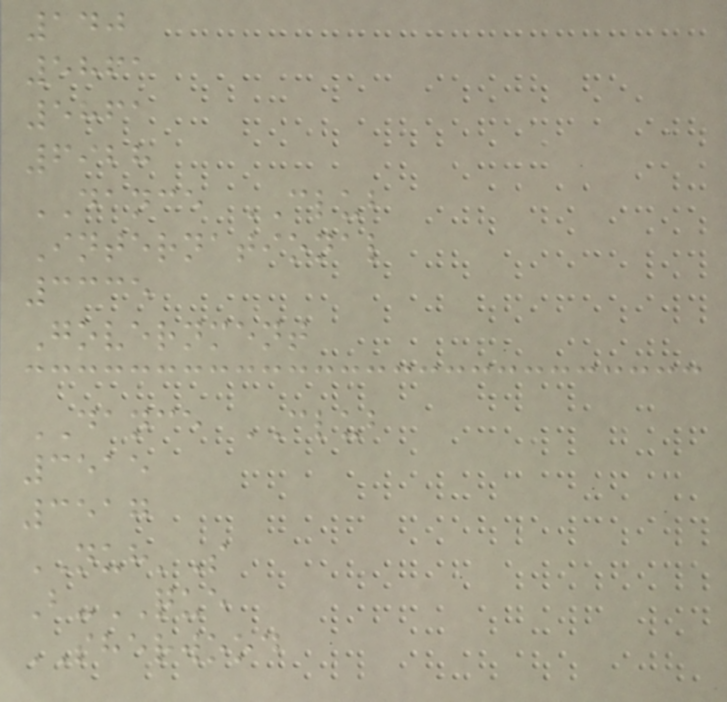140
5861
5861
6928
DANCE CLUB
International
3335
Government
DANCE CLUB
3515
3517
NUH'S
B-QUE
SHERWOOD
